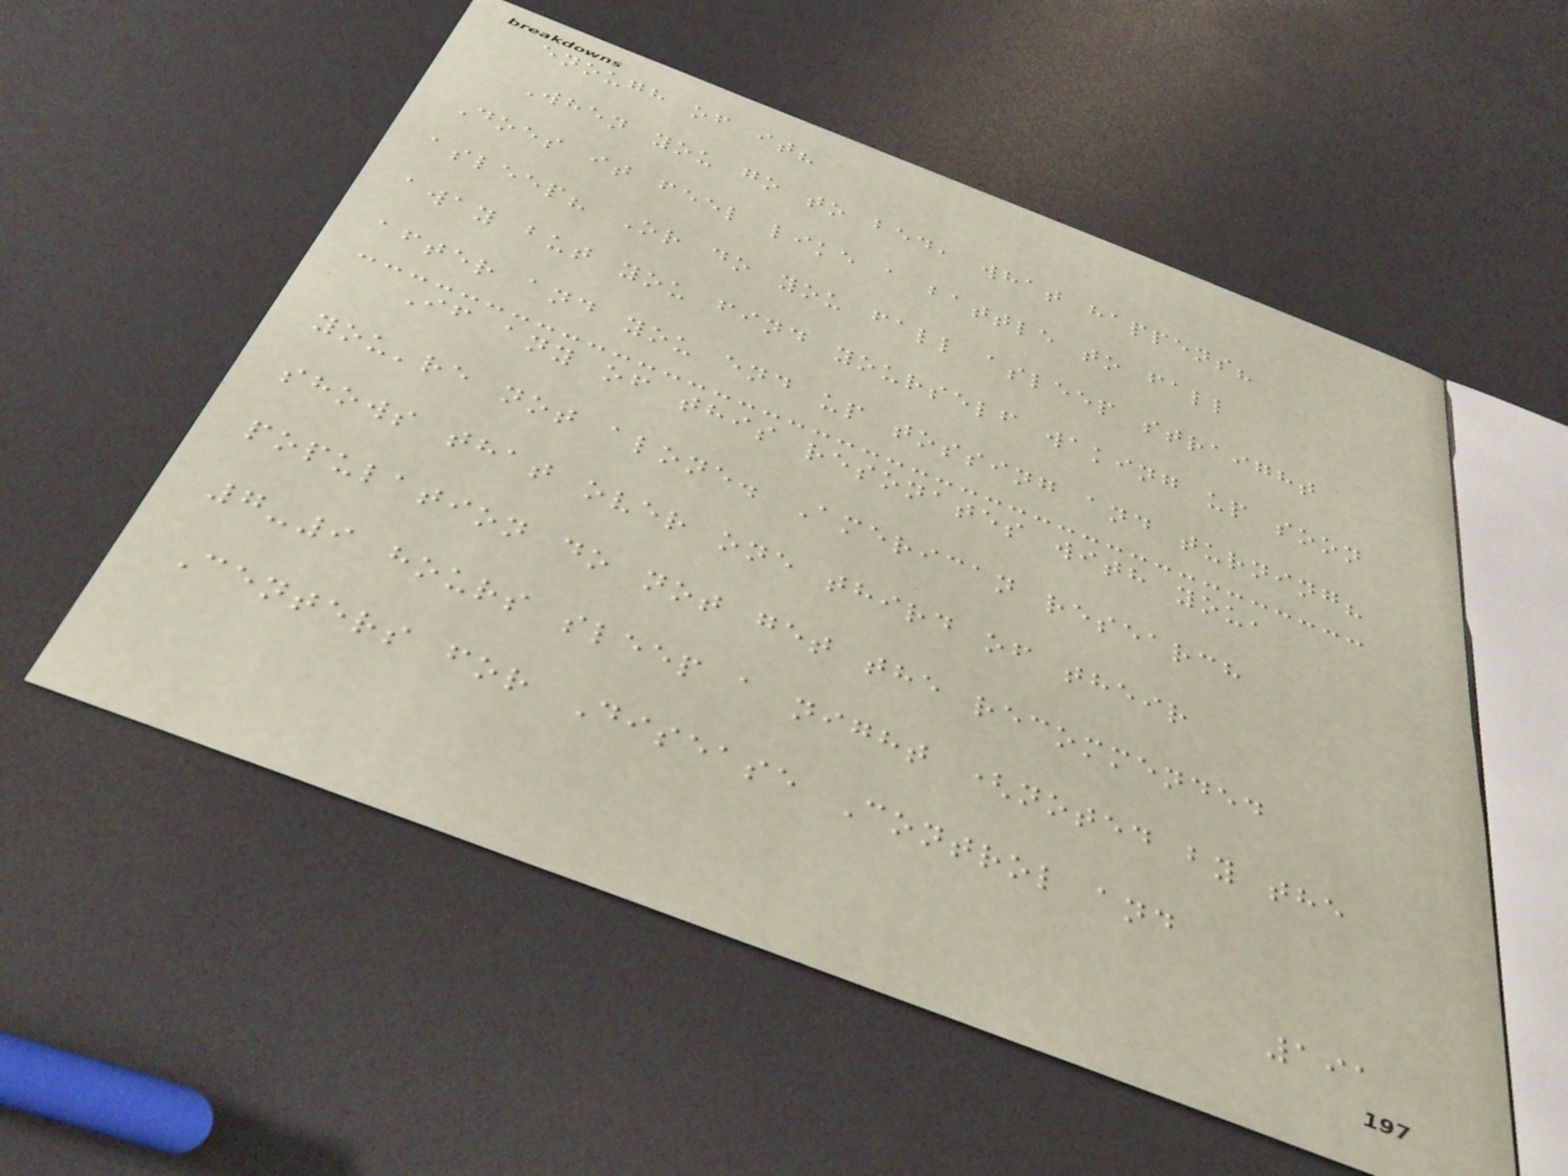enough of it?
When you go to bed, what happens?
Does it feel like a battle to fall
asleep? Or do you fall asleep straight
away but you find yourself waking up soon
after and you end up tossing and turning?
If any of this resonates with you,
you're not alone. American research
shows that over one third of their
population do not get the recommended
7-9 hours sleep a night (noted by the
Centers for Disease Control and
191
